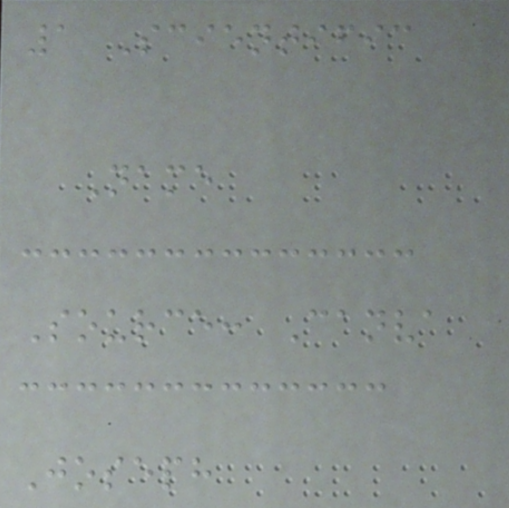1 Scientific
Name
Source: Canva
Joseph
